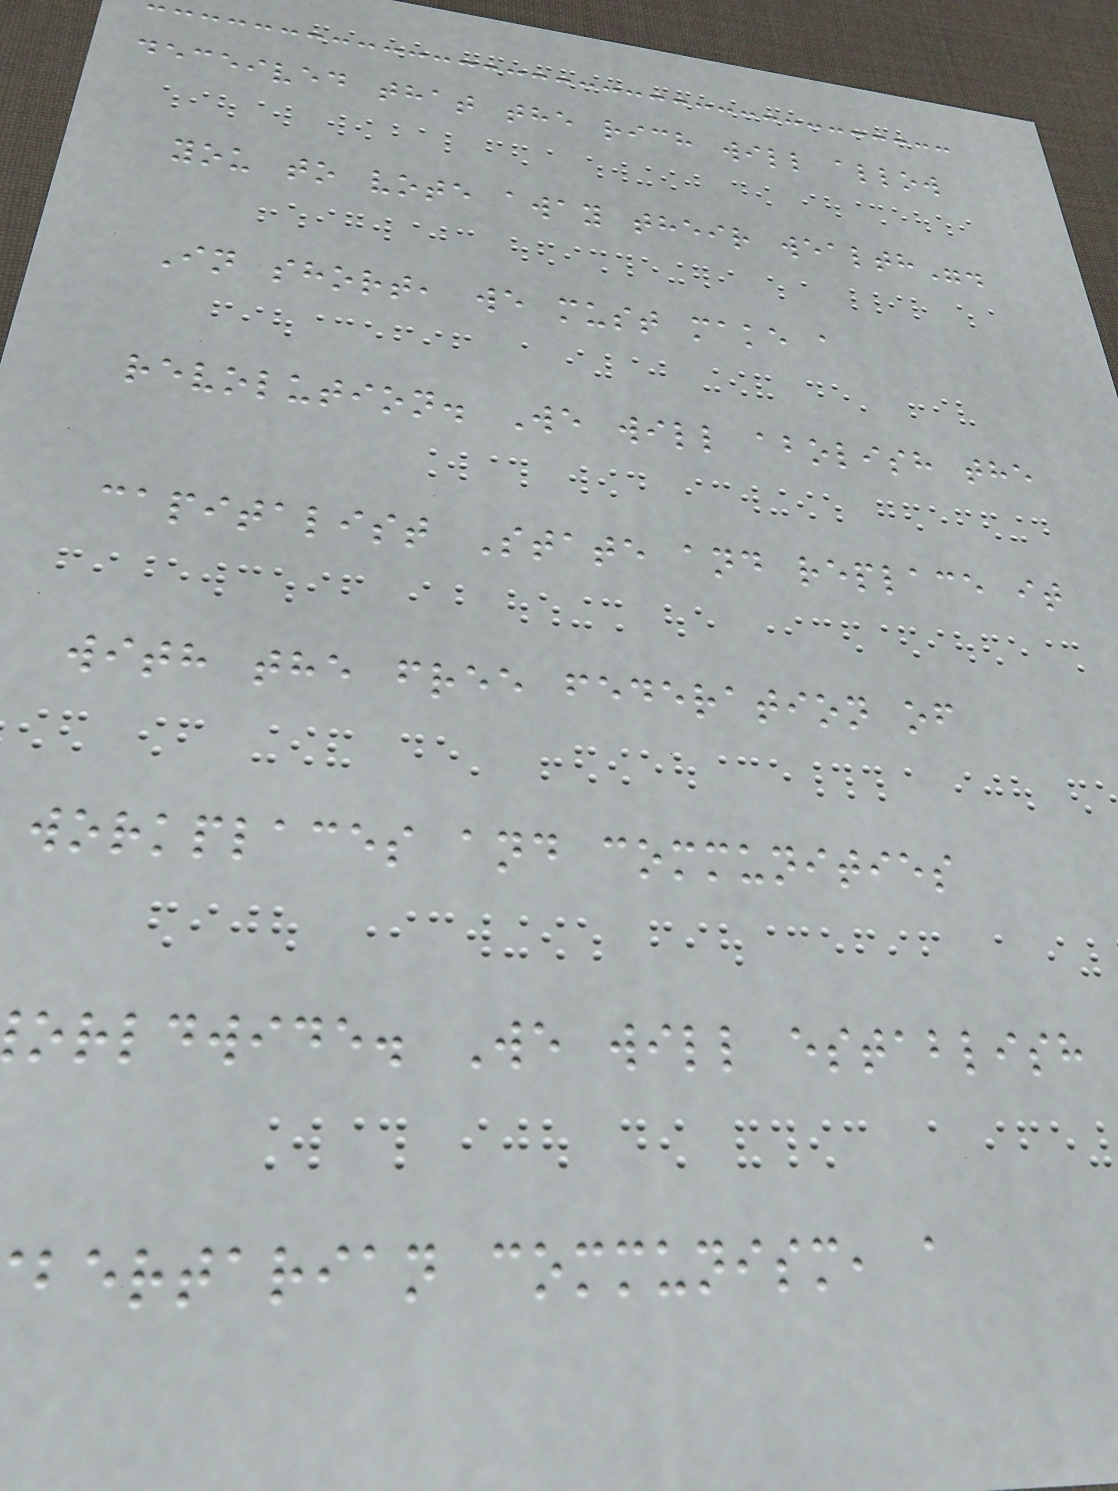deceived that the rich will allow
you to vote away their wealth".
In short, we must make a
revolution. We will abolish the
capitalist State and replace it
with the free federation of
workplaces and communities
orldwide. We will establish
bertarian communism, a
